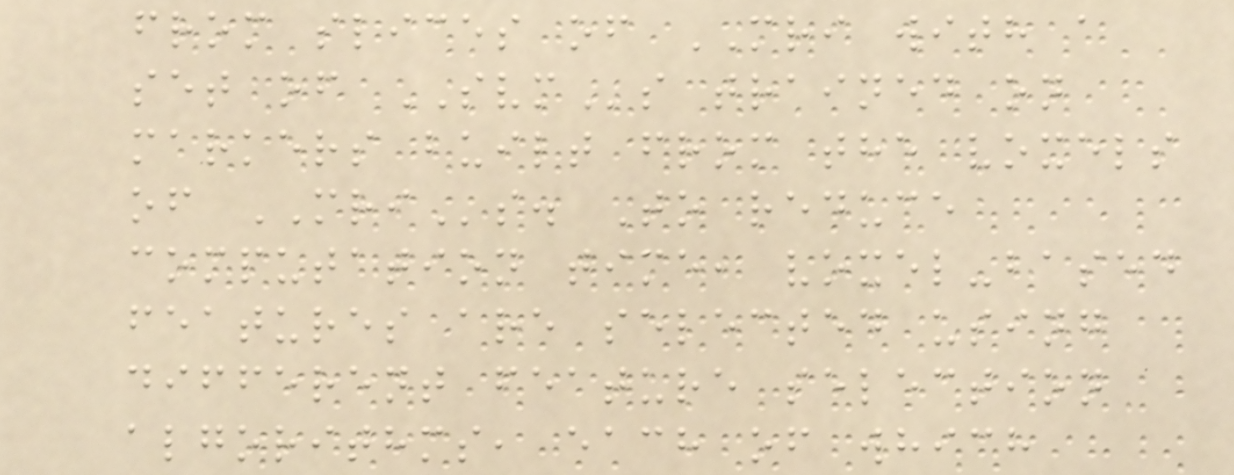from slices of MRI with a
set of SVMs trained on
markers built from the voxels
of MRIs. To reduce
computation time, voxel-based
features are selected using
different feature selection
algorithms, each of which
